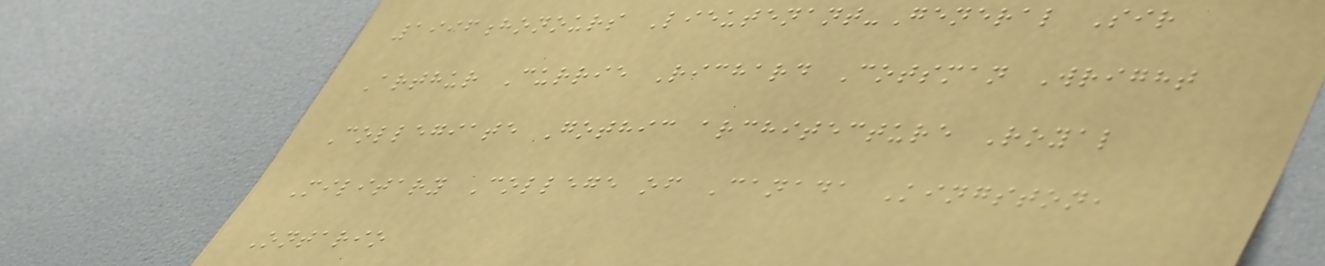1996honours Lieutenant-General Sir
Arthur Currie Richard Cotsman Wright
Collegiate Gothic architecture Royal
Military College of Canada Kingston,
Ontario
